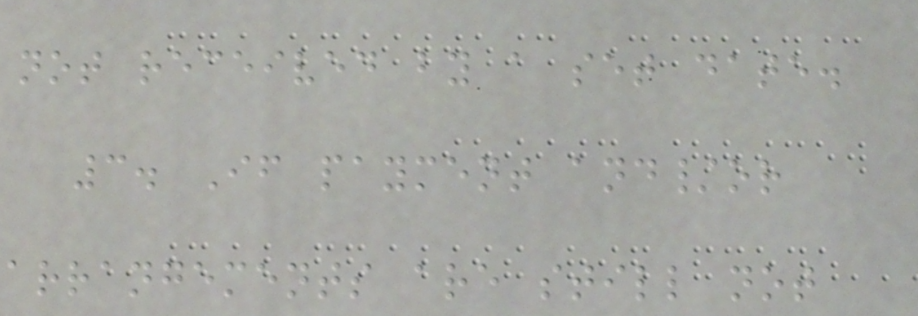not received by a set date.
3. If payment and/or
arrangements are still not
